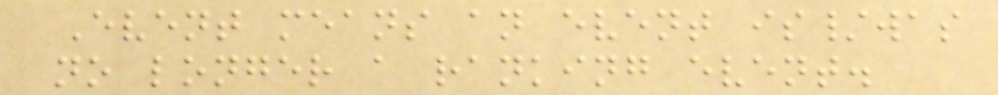Event means an event is/was
no longer a ranking event.
